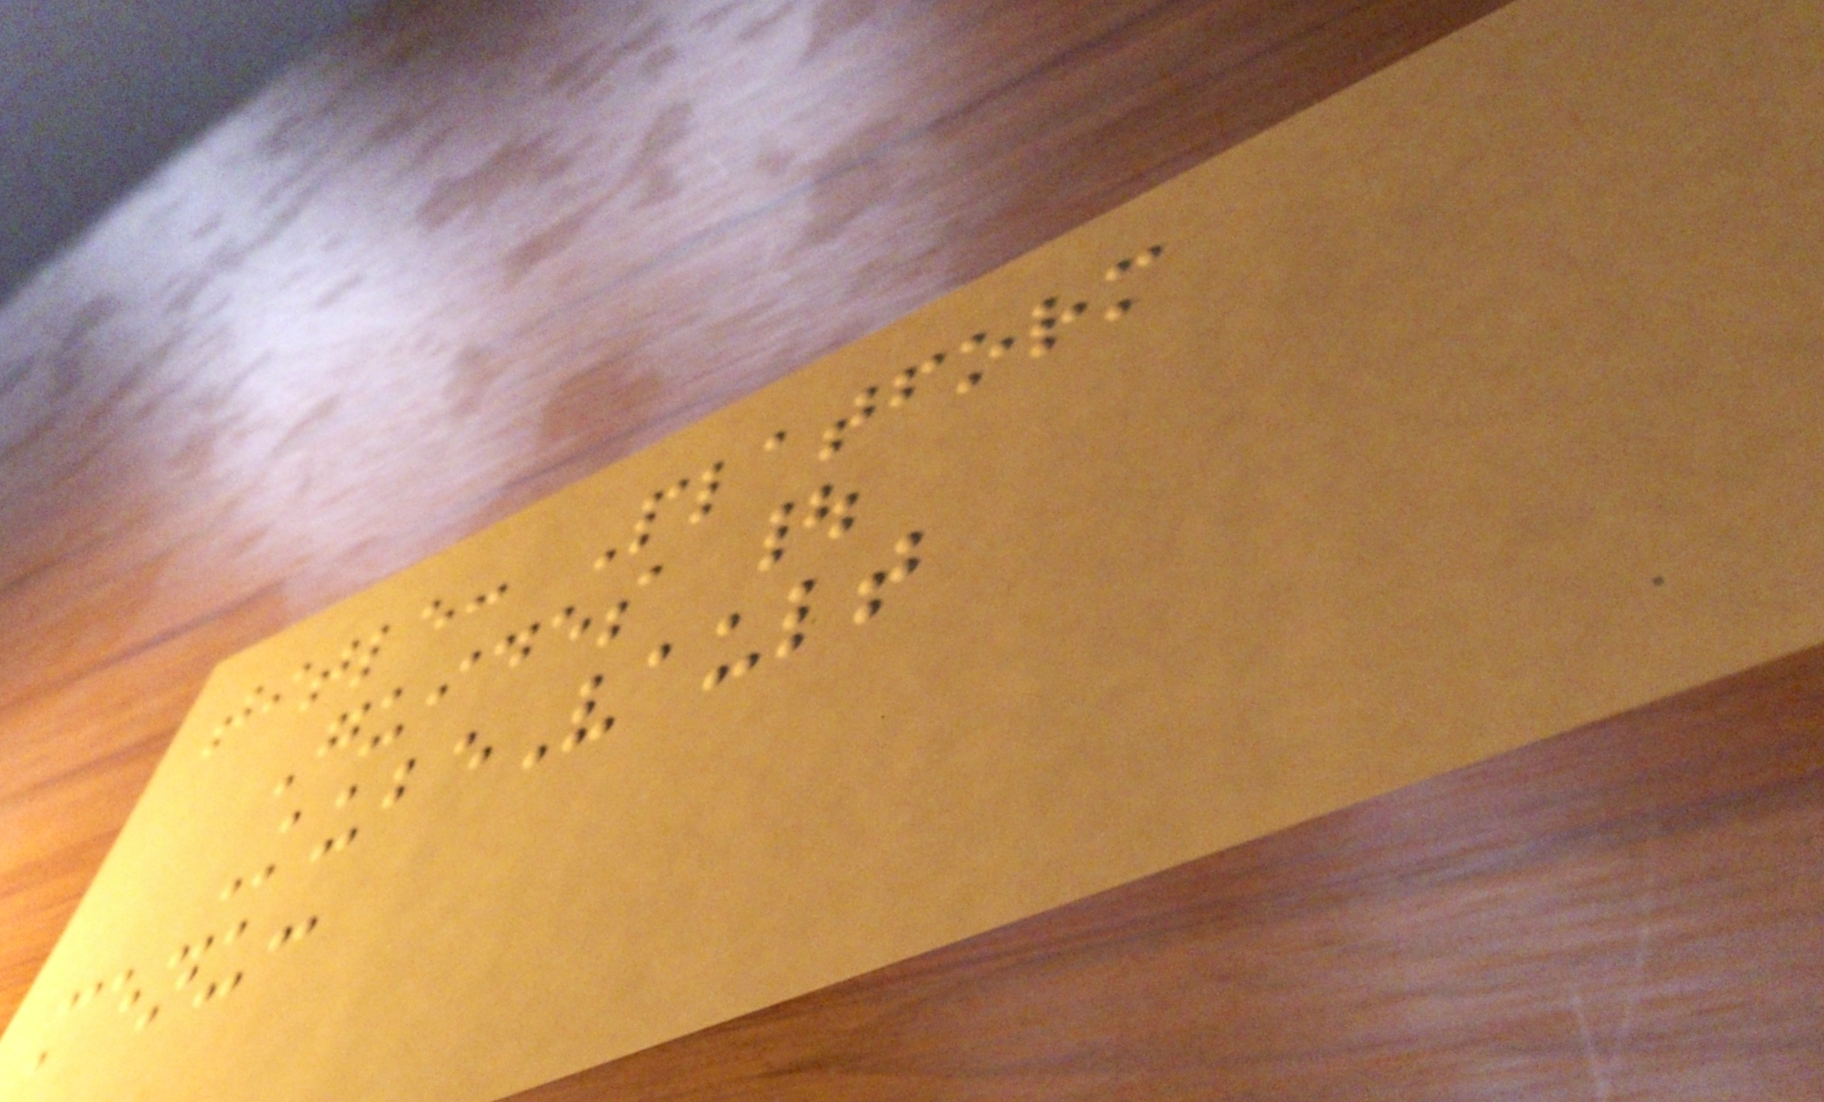title: Platform
Guides |
KubeVault
menu:
